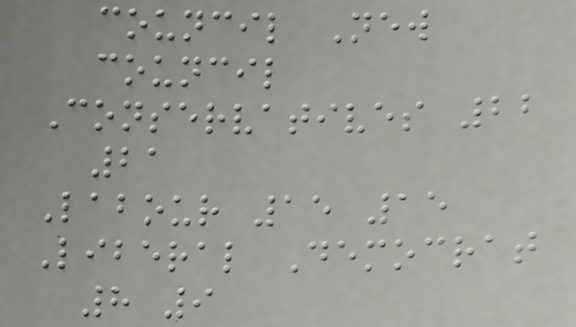council New
council
Conservatives 22
21
Labour 15 15
Liberal Democrat
8 9
